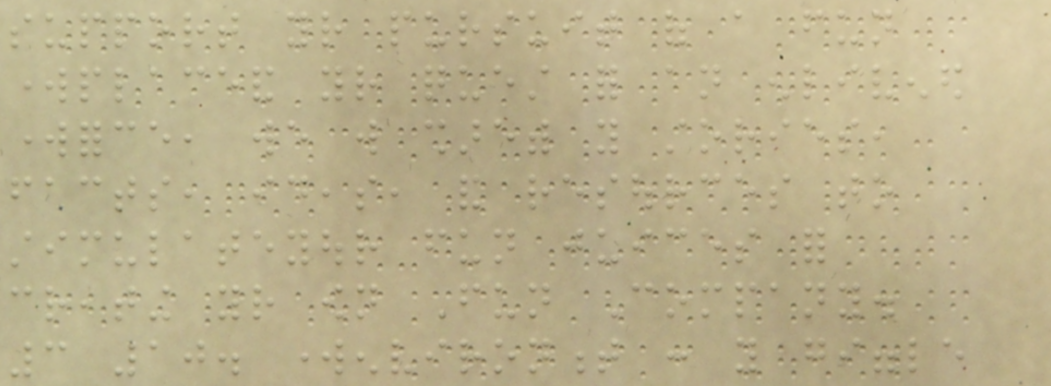support your pursuit of a fun
workplaceand your quest for an enlivened
workforce, we will sharewith you stories,
facts, ideas, and resources to
stimulateyour fun juices for
creating your own Fun Company.
3 10. workenvironment : you giggle
